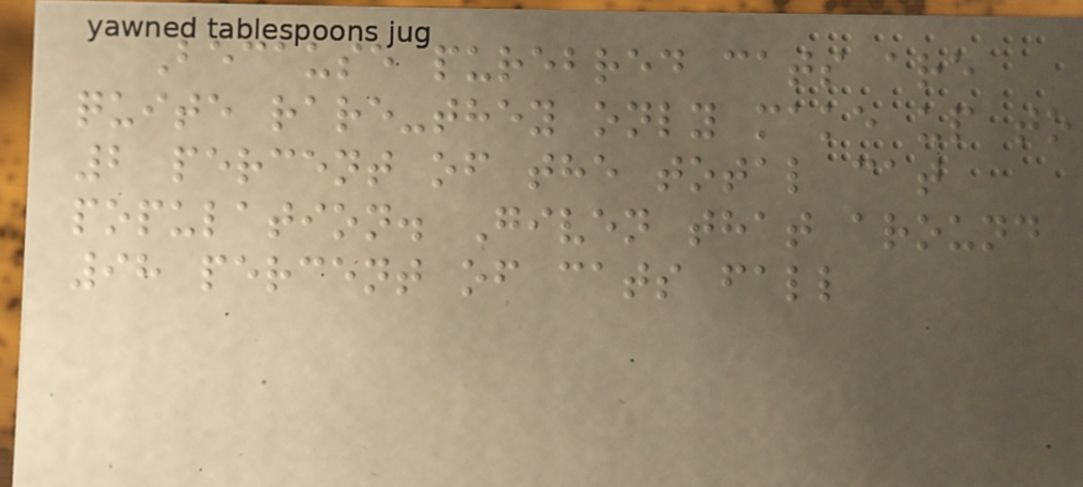Because purebred cats are
quite rare-they only make up to
2 percent of the total cat
population. Given that around
98 percent of cats fall
